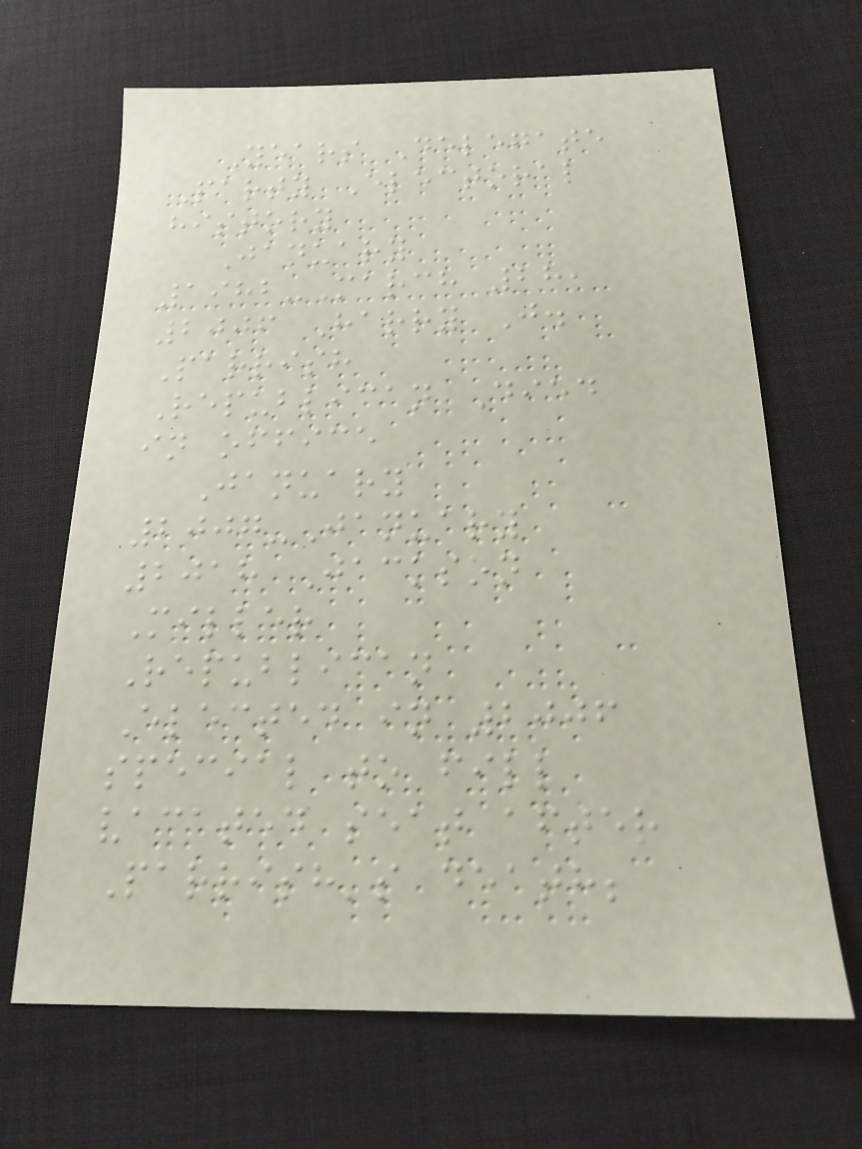Years Delegate
Party Electoral
history
January
1982-March 28,
2006 Harry J.
Parrish
Republican Died
in office
January
2007-January
2018 Jackson
Miller
Republican
Elected in 2006
special to fill
vacated seat after
Parrish's death;
